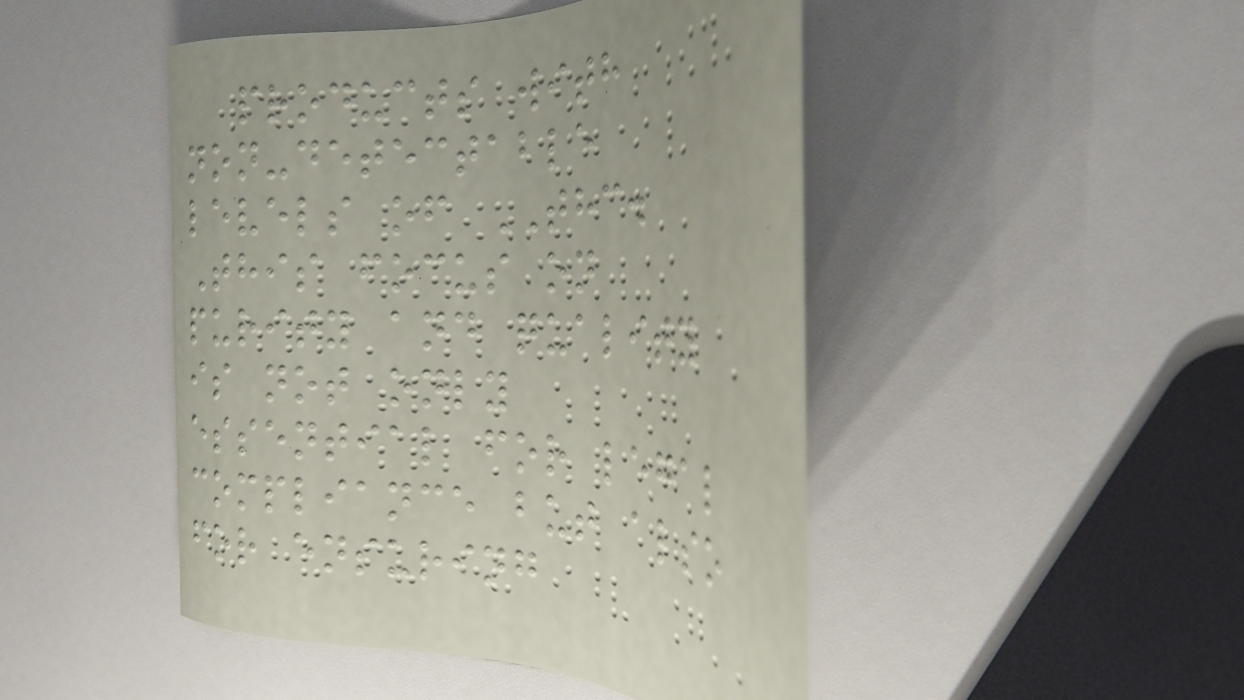products with
non-detectable
levels of THC.
This focus on
purity and quality
is not only
essential for legal
compliance but also
for ensuring
